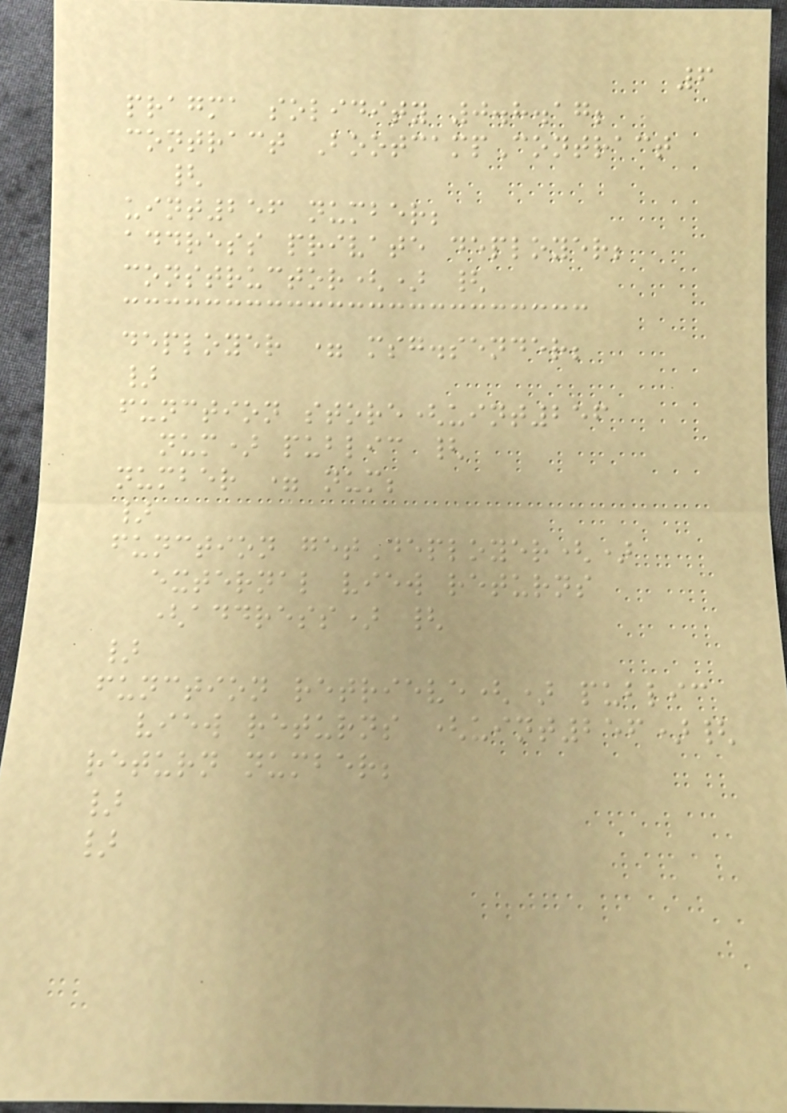6
pragma solidity 0.8.17;
contract BootcampContract
{
uint256 number;
address private deployer;
constructor() {
deployer = msg.sender;
}
function store(uint256
num) public {
number = num;
}
function getDeployer()
external view returns
(address) {
}
function retrieve() public
view returns (uint256){
return number;
}
}
